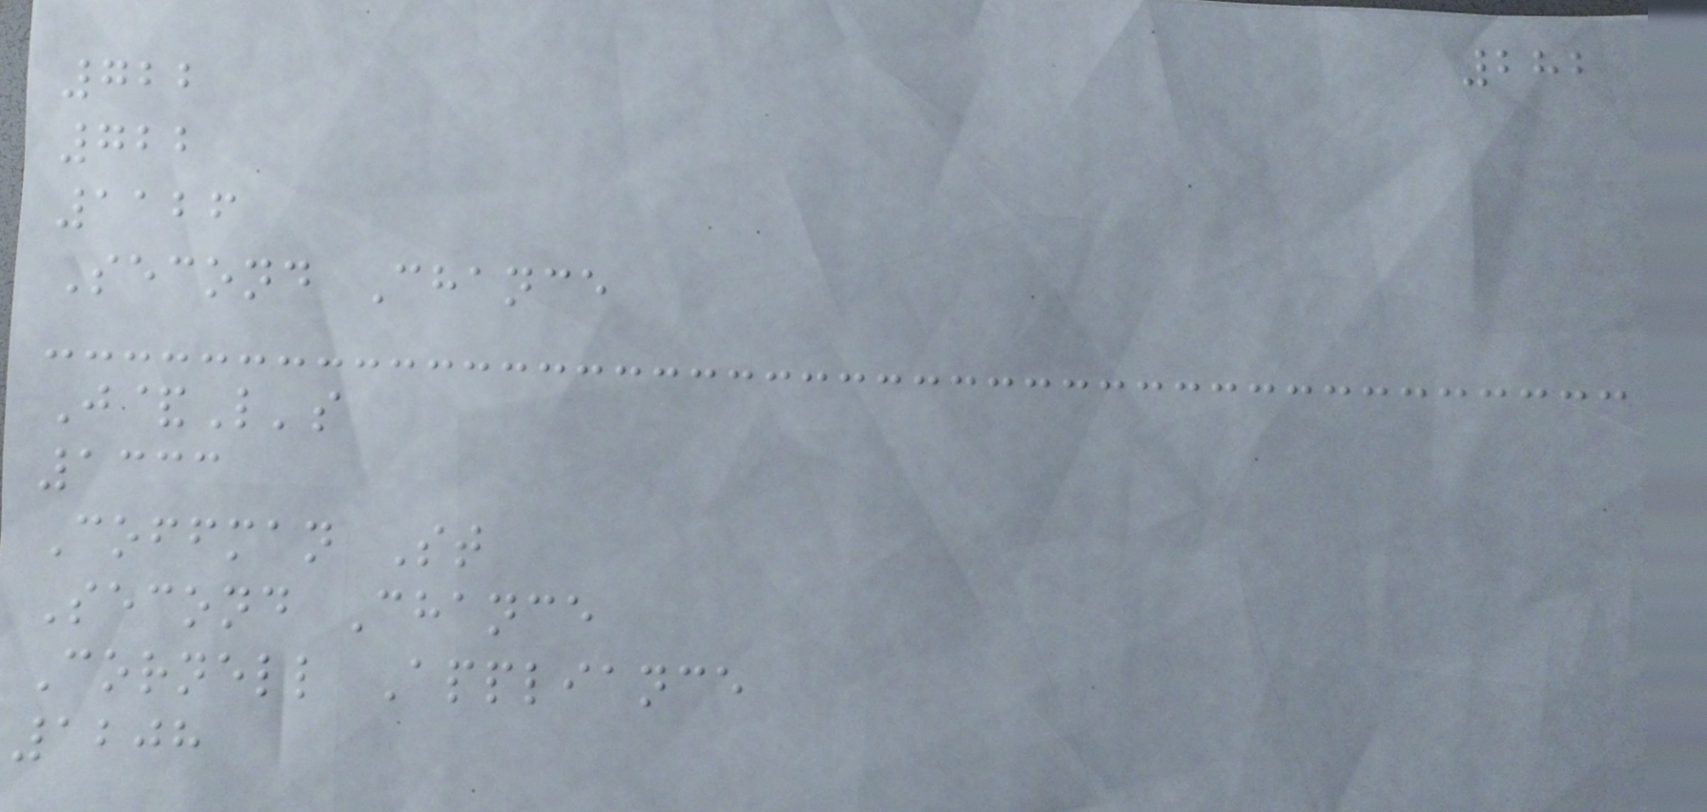282
722
722
1126
Second Chance
J&L's
1333
Coffman St
Second Chance
Cornell Appliance
1208
